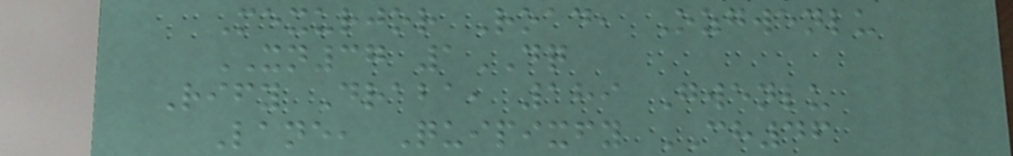Mexurjor Road, Ozgwenlu
XN37 1DQ
Rify Draba, 189 Gwenlu
Lane, Quipixfy CH46
